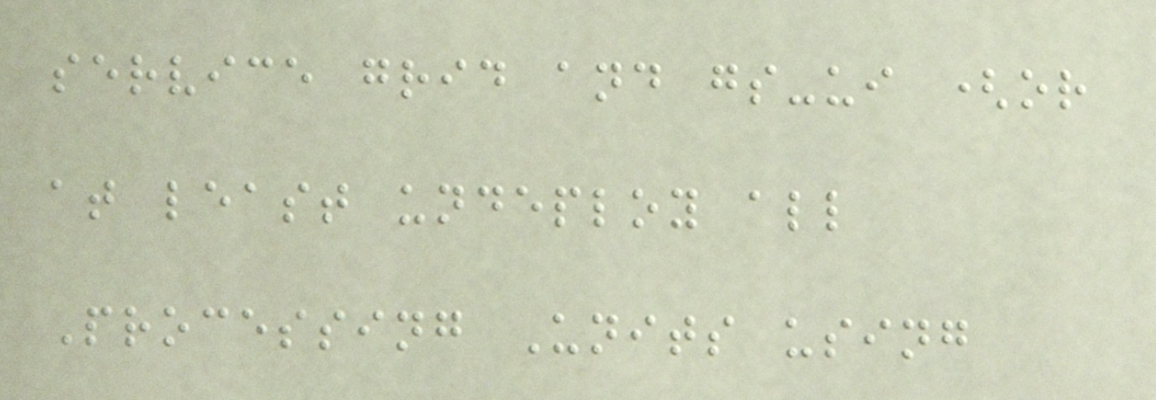service grid and gs-ui (or
at least undeploy all
Processing Units using
